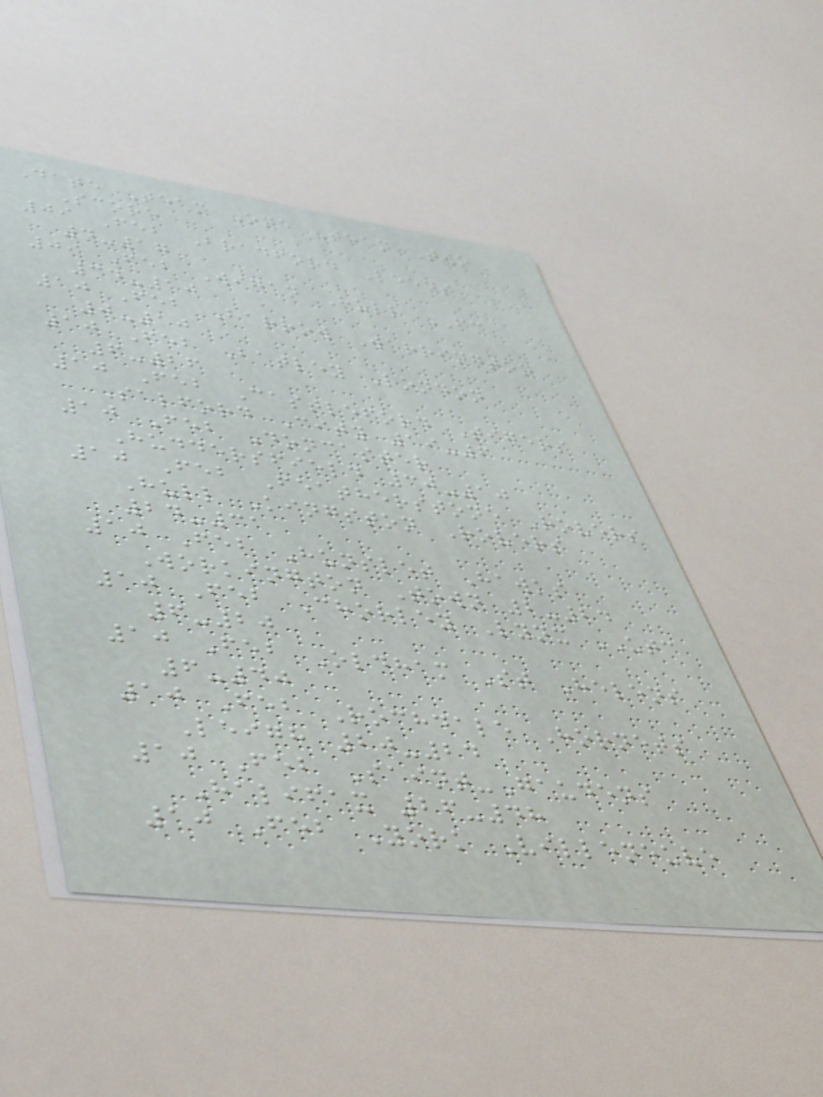Date Team One Team Two
Score
09 Feb Bradford Leeds
4-17
09 Feb Wigan Hull FC
34-10
10 Feb Barrow Warrington
0-10
10 Feb Batley London
6-26
10 Feb Castleford Tigers
Salford City 19-6
10 Feb Doncaster
Huddersfield 30-10
10 Feb Featherstone Rovers
Hull Kingston Rovers
24-31
10 Feb Hunslet Hawks
Workington Town 2-24
10 Feb Chorley Lynx UTC
6-20
10 Feb Oldham St Helens
6-40
10 Feb Rochdale Hornets
Leigh 20-24
10 Feb Saint-Gaudens
Halifax 26-48
10 Feb York Villeneuve
